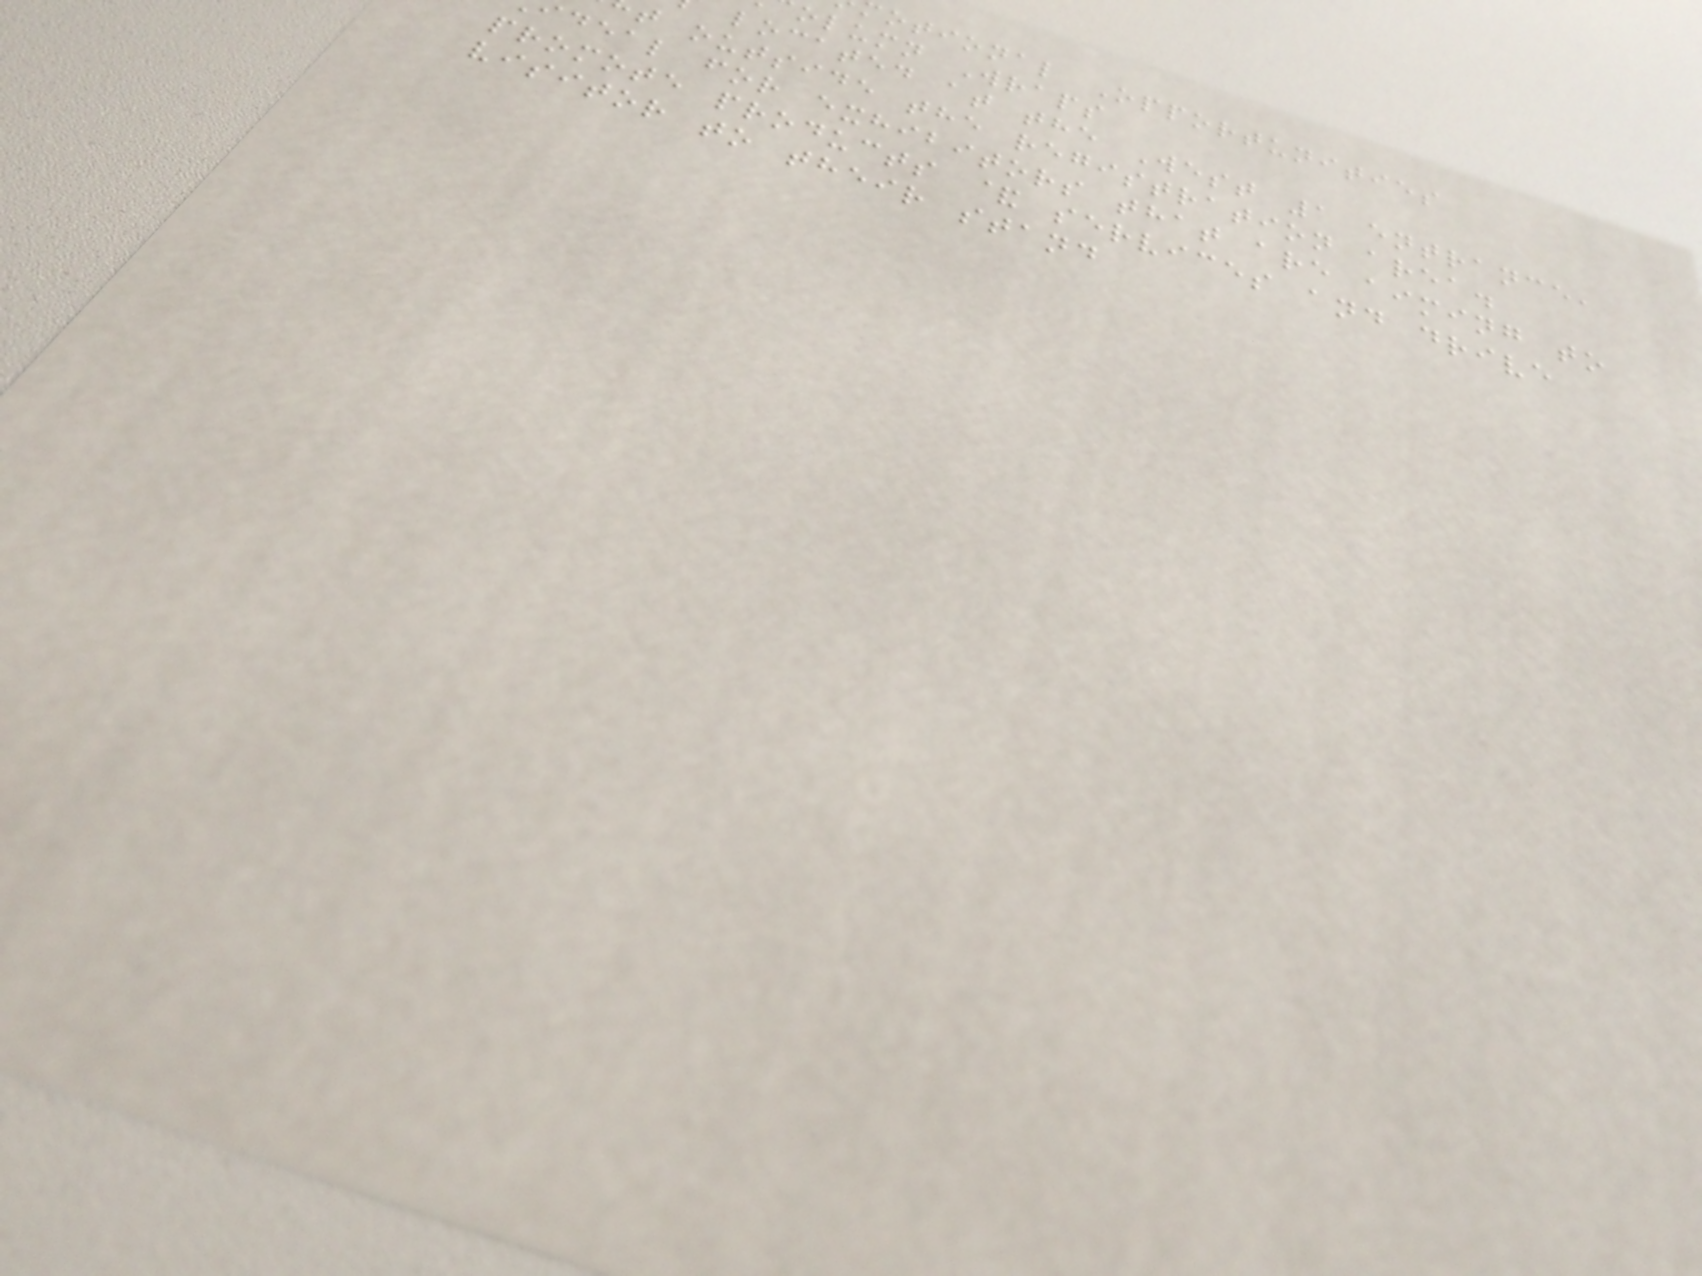otional Opportunities
olumn Wraps
located at the West 1 entrance,
t outside the registration area.
deal for exhibitors that are aiming to
promote products & services and drive
visitor to their stand
